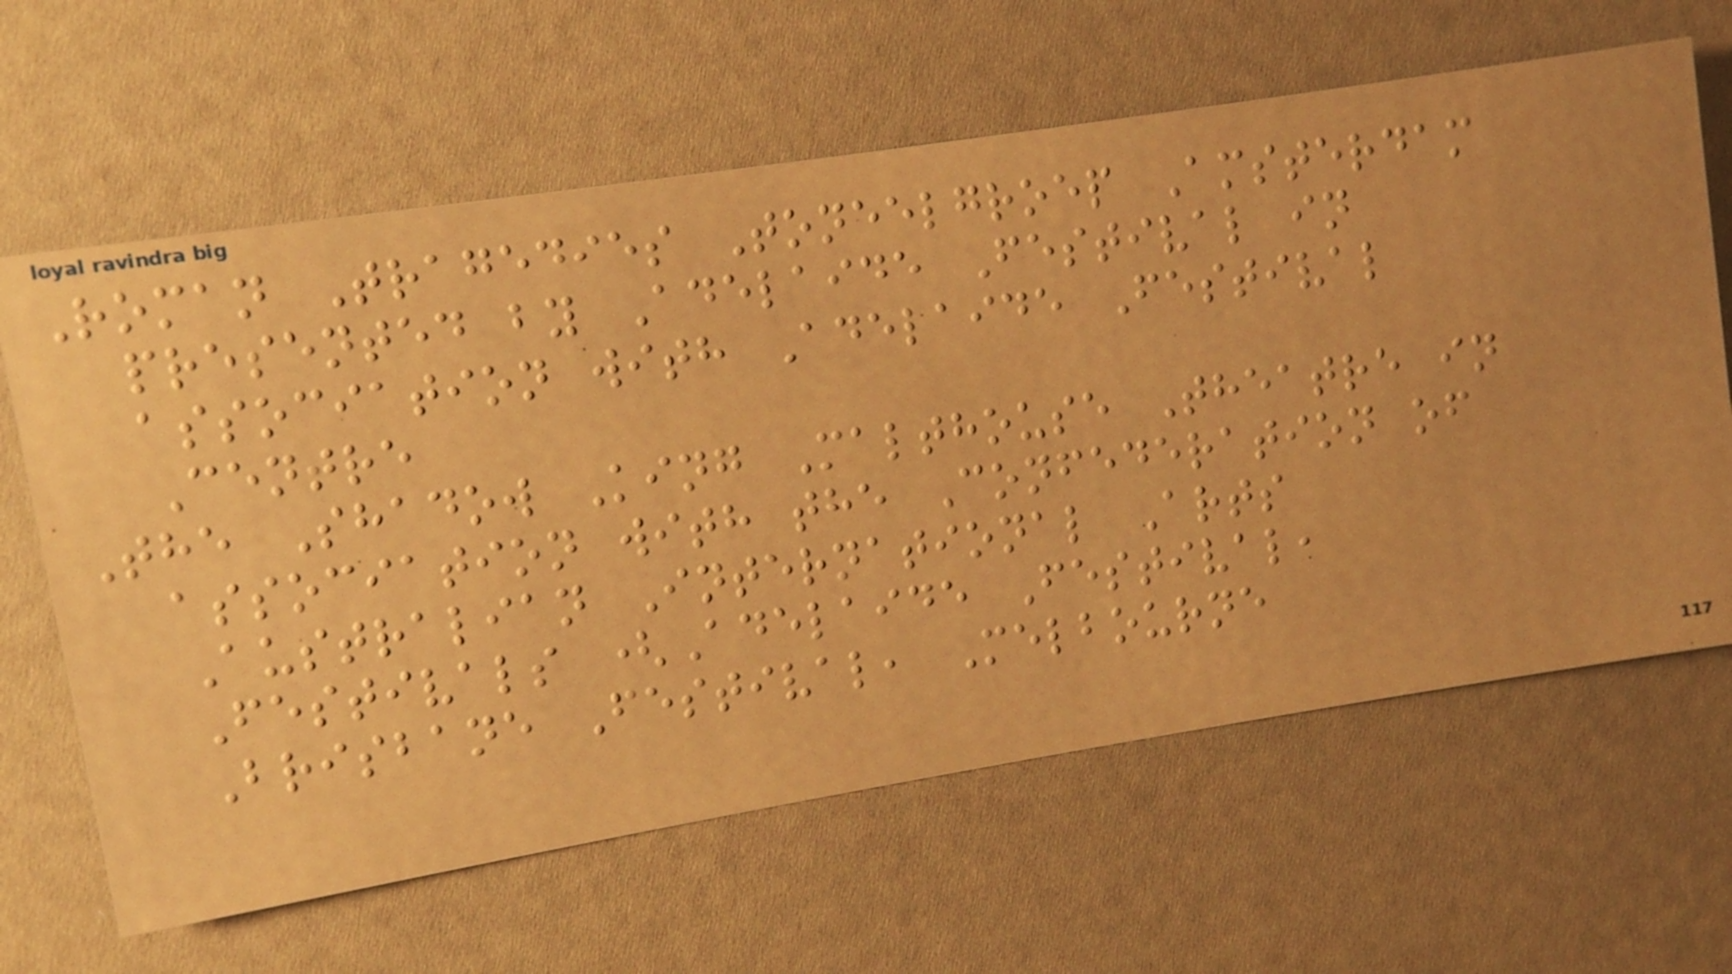Roman Tragedies Toneelgroep Amsterdam
presented by Adelaide Festival in
association with Adelaide Festival
Centre
The Shadow King Malthouse Theatre in
association with the Confederation of
Australian International Arts
Festivals (Adelaide Festival,
Brisbane Festival, Melbourne
